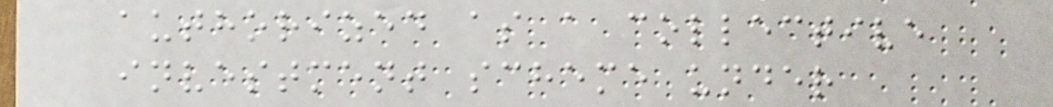authorized as a collective
investment scheme under
